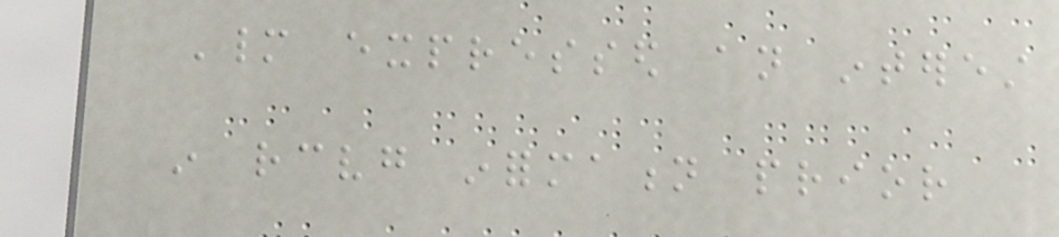Many expressed an interest
in receiving information prior
